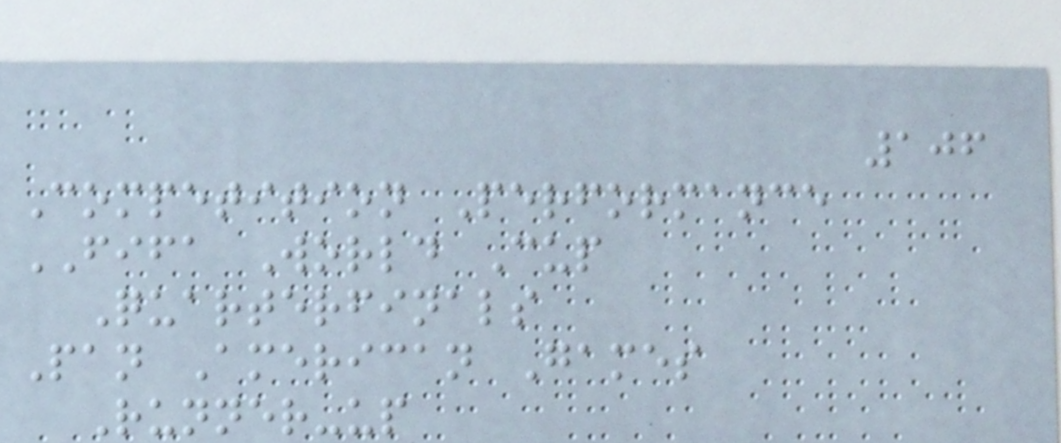106
Competition Performance
FIFA World Cup
Quarterfinals
Pan American Games
Runner-up
